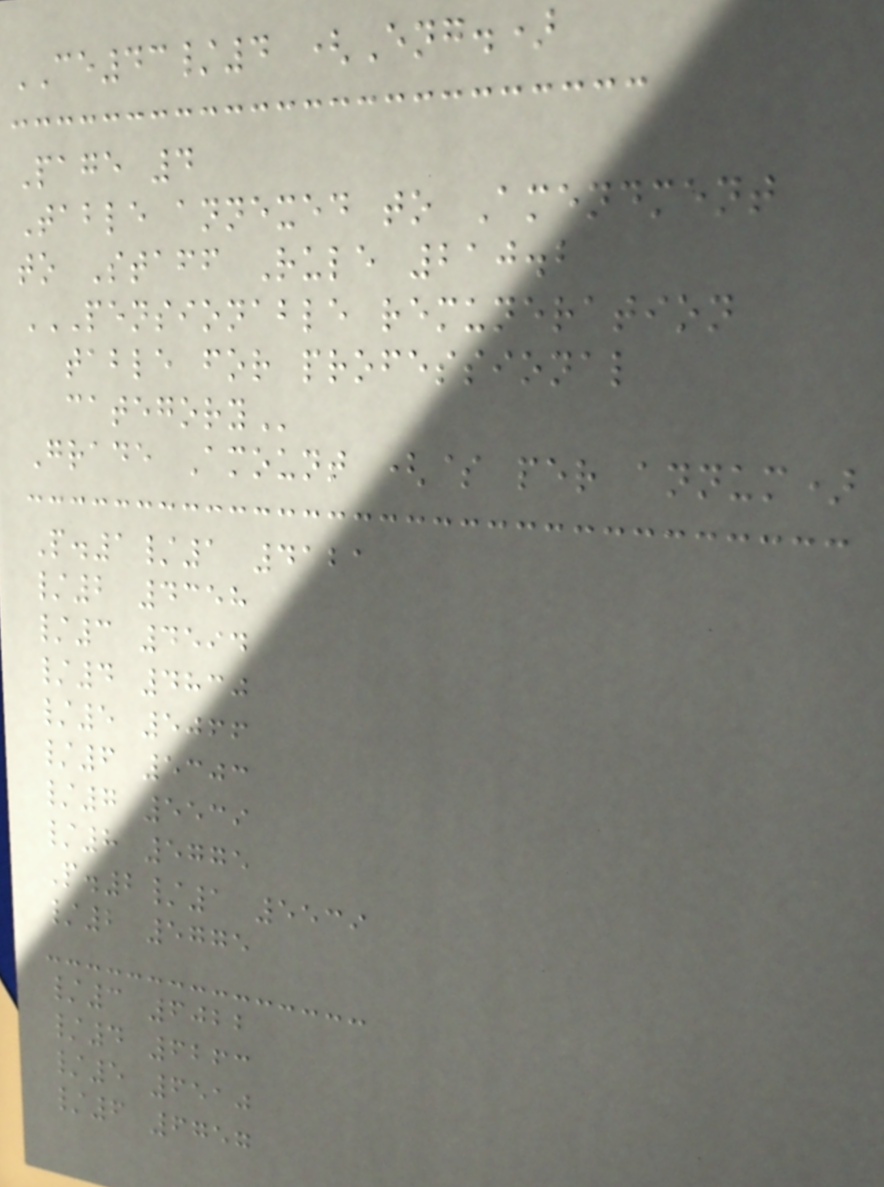CE43/4 (Eng.)
Page 4
Table annexed to Amendment
to Staff Rule 210.2
PENSIONABLE REMUNERATION
TABLE FOR PROFESSIONAL
CATEGORY
Grade Amount ($ per annum)
P.1/1 4121
/2 4358
/3 4594
/4 4830
/5 5066
/6 5303
/7 5539
/8 5775
P.2/1 5539
/2 5775
/3 6022
/4 6263
/5 6510
/6 6757
